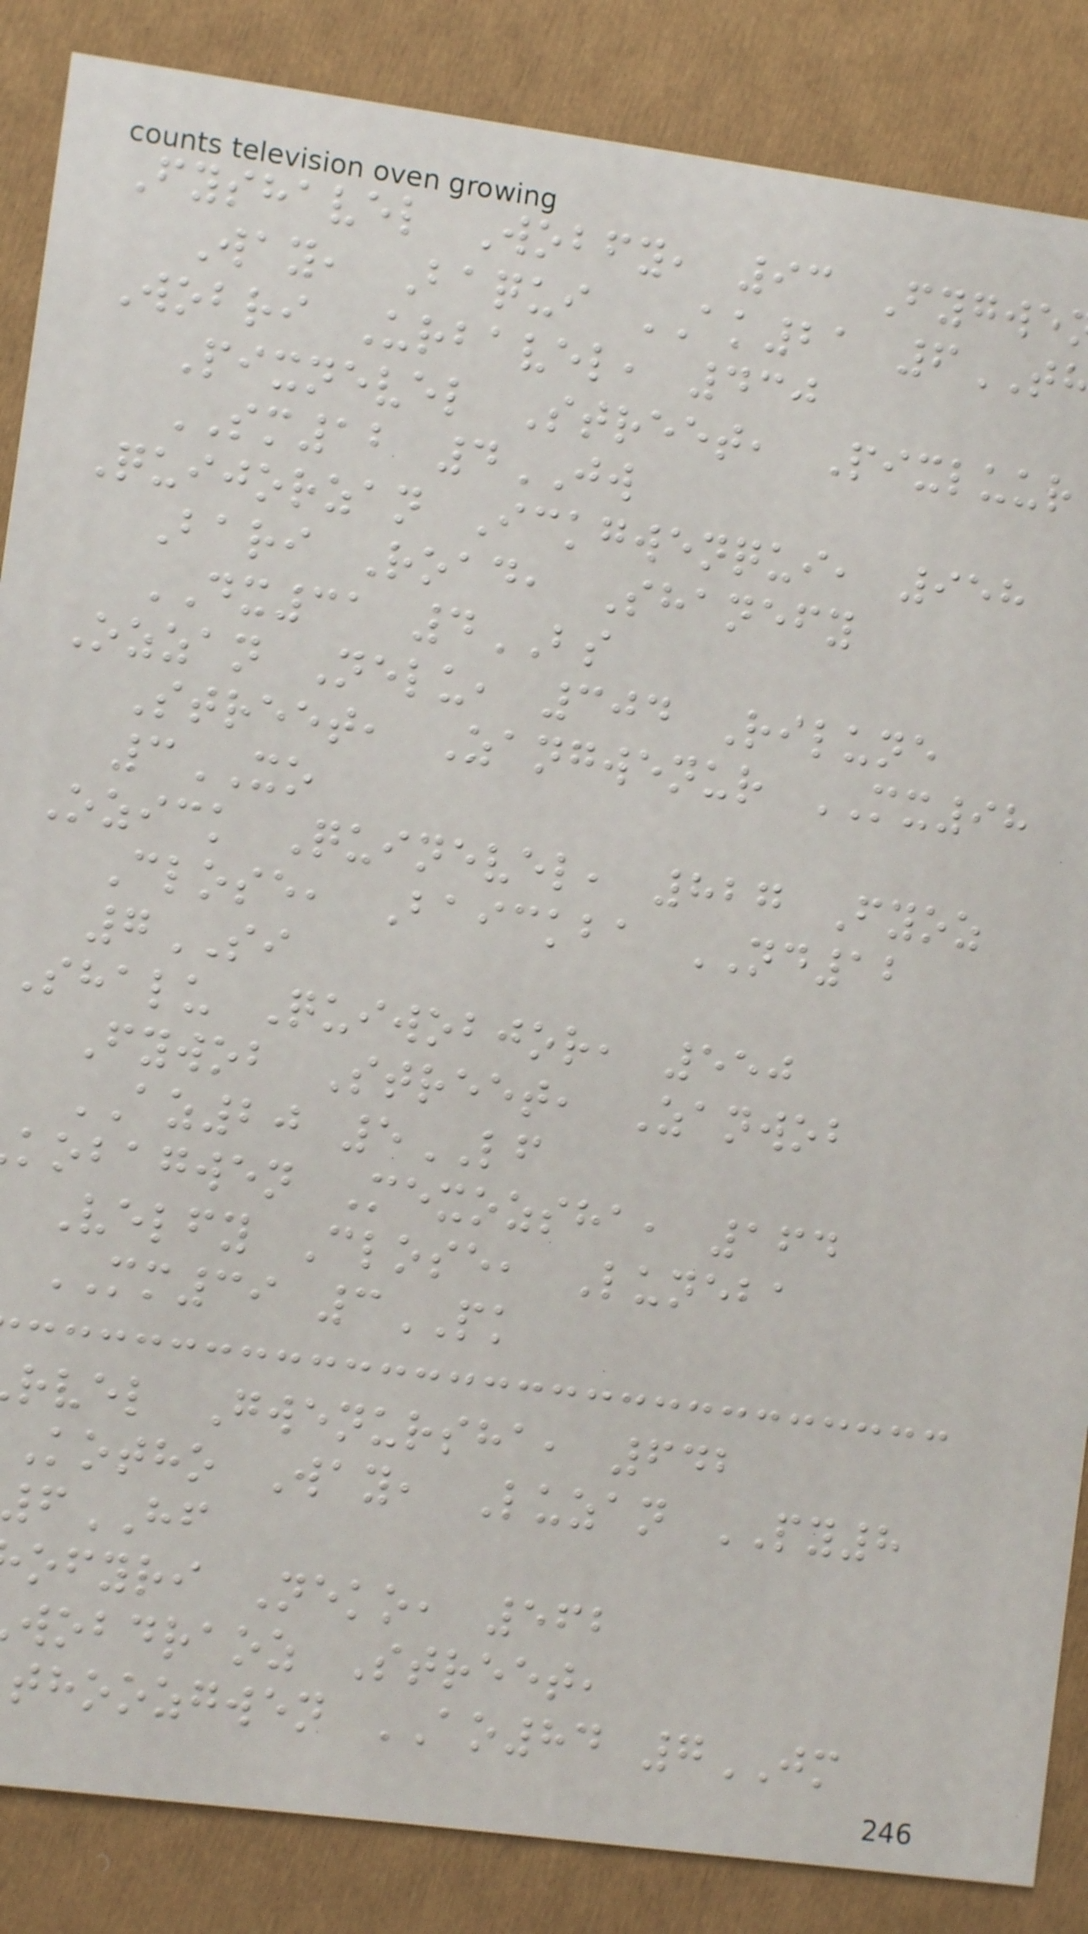Fyshavel Wobfy, 93 Fygwe
Way, Baqui AK21 6
Wobri Urbavel, 430
Pixnevel Street, Pixluur
SM12 4JW
Quijorzan Ickgwenqui, 958
Bari Road, Shanefy
DX31 4BS
Ozzan Nelu, 304 Rilune
Street, Zangwenur MX98
3XO
Ozick Quinevel, 827 Fyoz
Close, Baickba ND12
7SI
Shalu Quiwobjor, 550
Fywob Street, Zanwob
AZ20 5LF
kobagwen Mexozsha, 164
Velfy Close, Luneba
MM39 3PK
rvel Gwenursha, 642
Kotho Way, Luzan PY8
HF
ofyri Neko, 562
wobdraoz Street,
thoozgwen AO84 7JM
